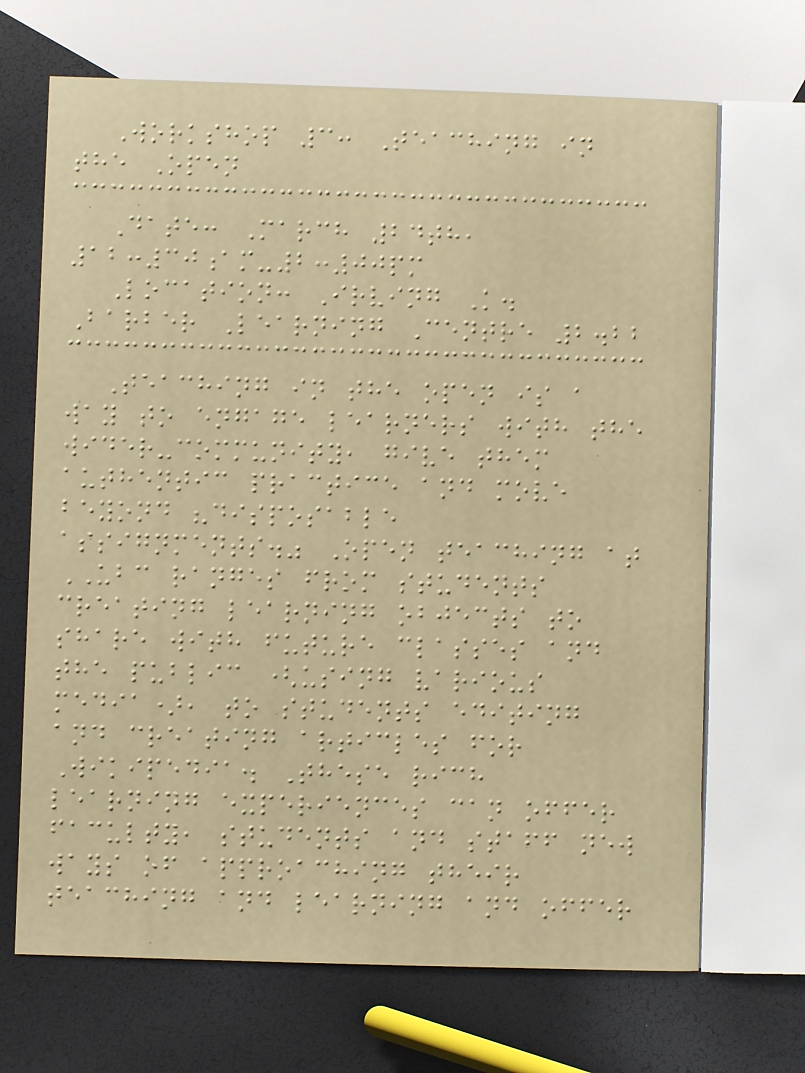Workshop 3: Teaching in
the Open
Date: March 24th,
12:30am-2:00pm
Location: Irving K.
Barber Learning Centre 2.22
Teaching in the open is a
way to engage learners with the
wider-community, give them
authentic practice and move
beyond "disposable
assignments." Open teaching at
UBC ranges from students
creating learning objects to
share with future classes and
the public (using various
media), to students editing
and creating articles for
Wikipedia. These rich
learning experiences can offer
faculty, students and staff new
ways of approaching their
teaching and learning and offer
